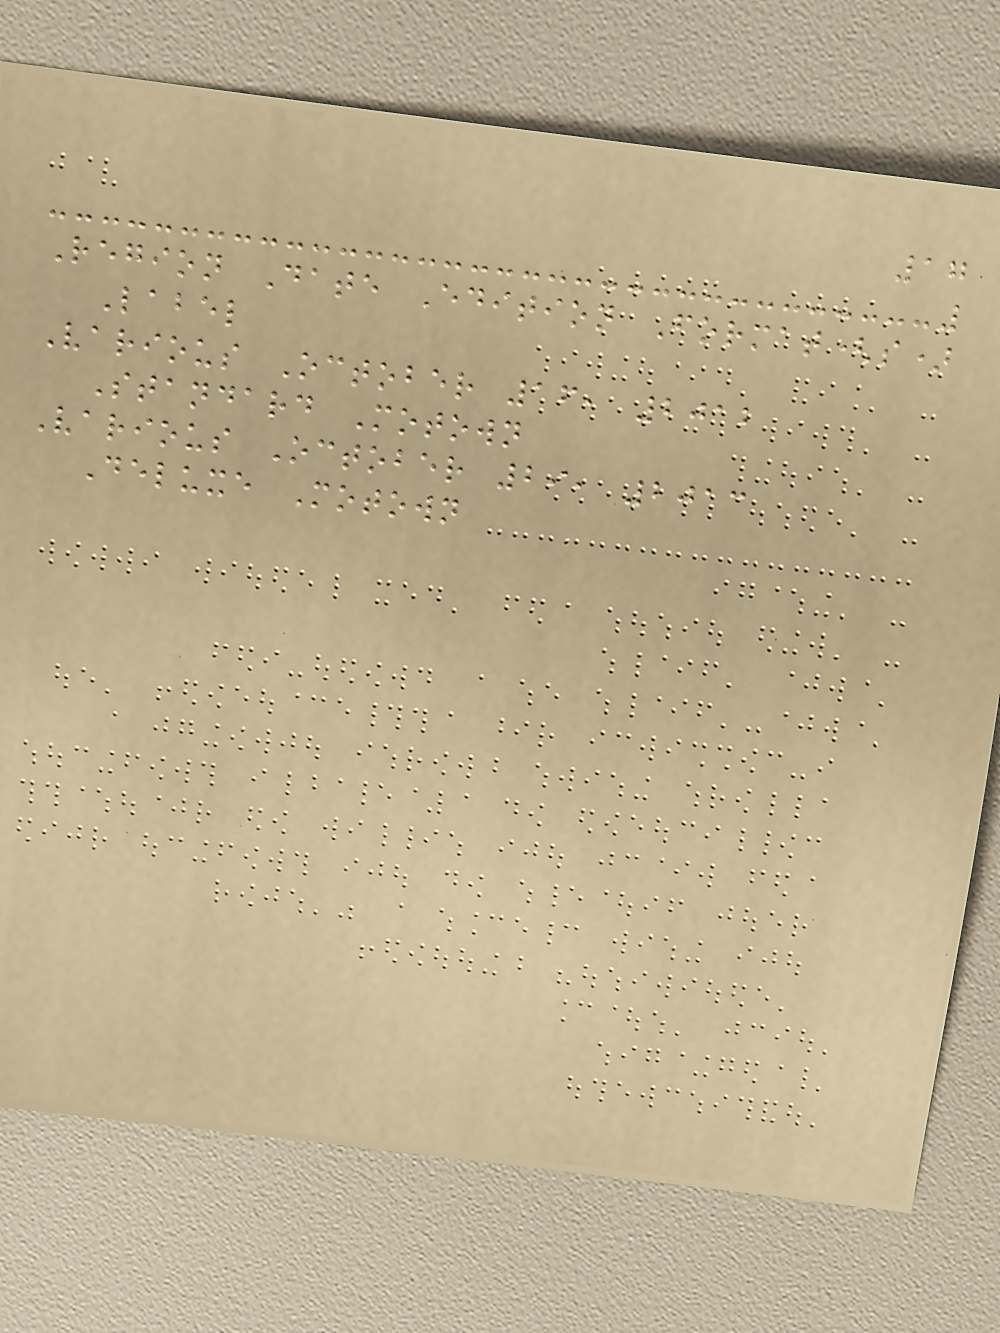17
Region Date Edition Format(s)
Label
Various October 16, 2012
Standard Motown
Various October 29, 2013
Deluxe Motown
